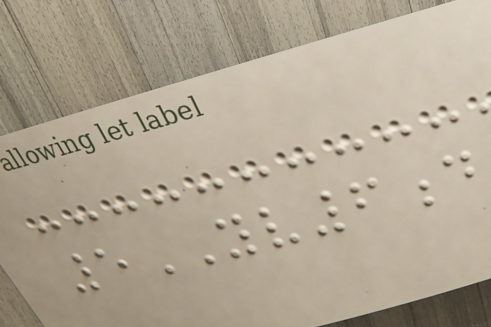5YV6d
